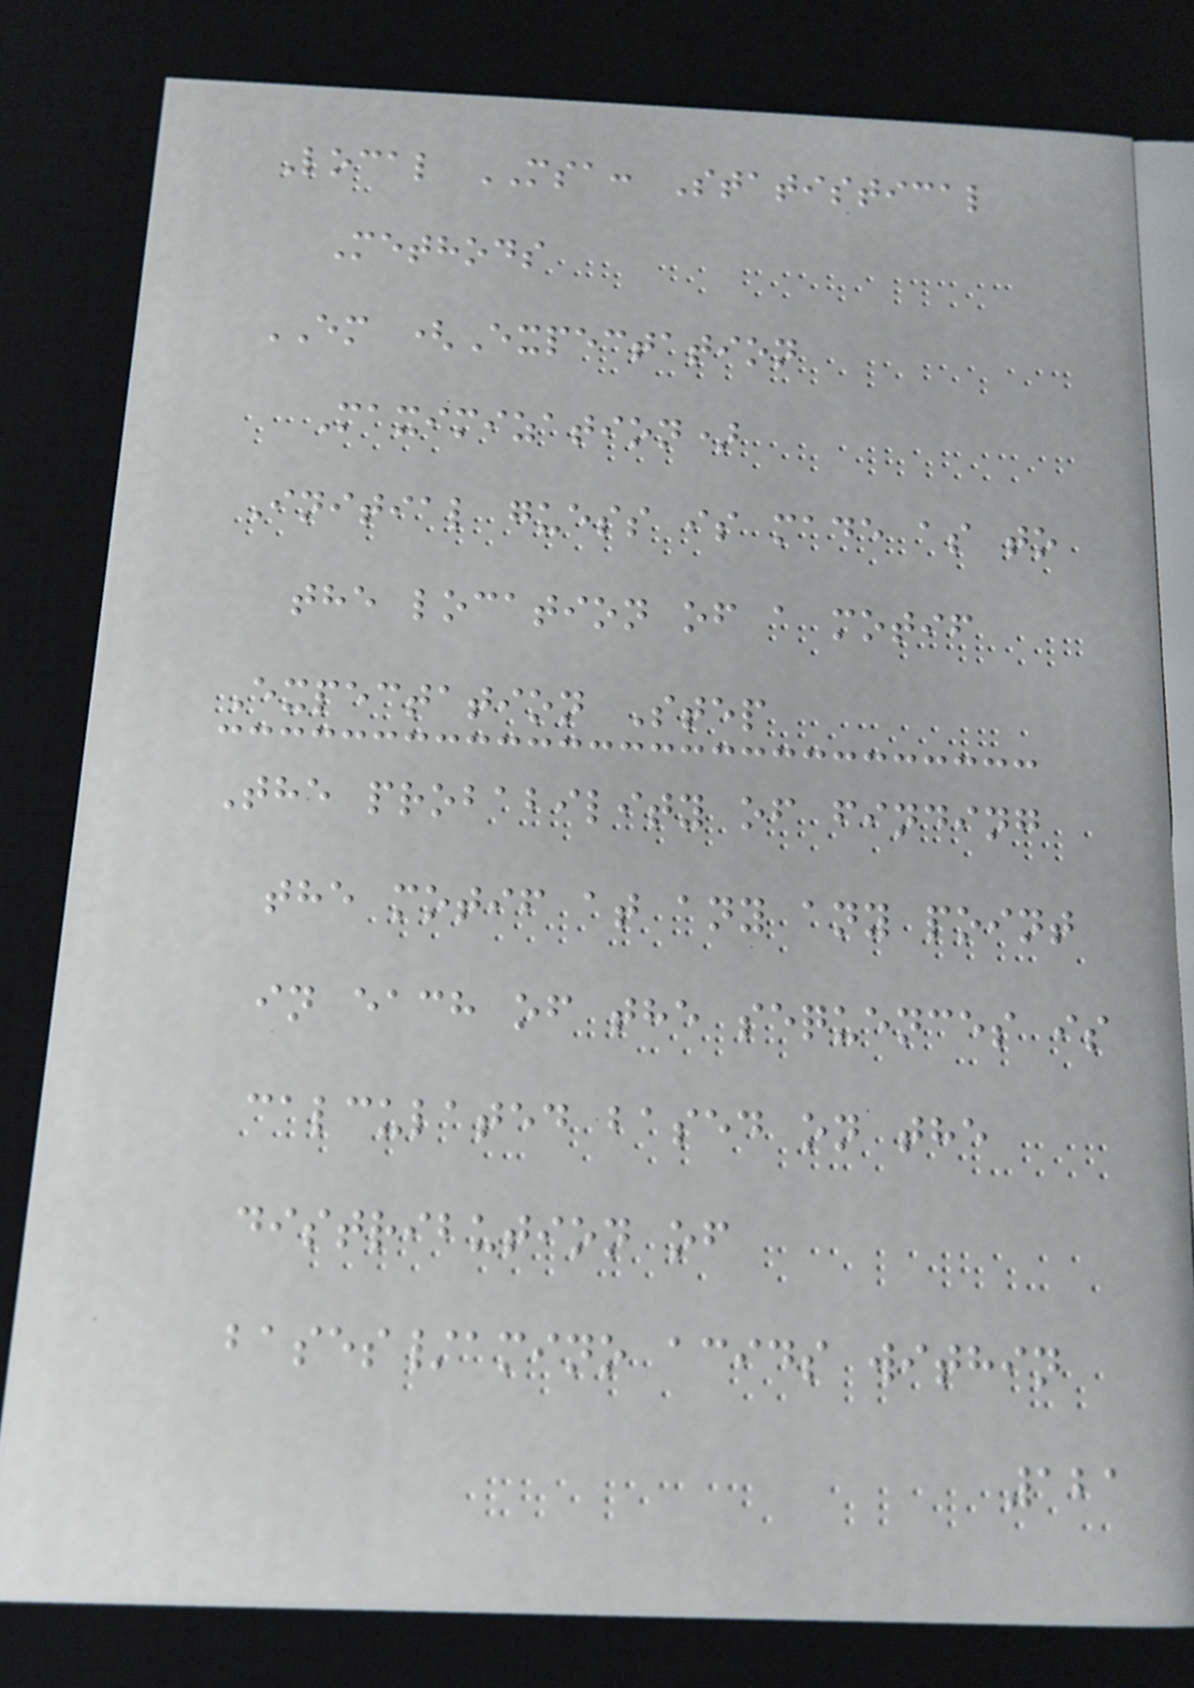Local MSA: Statistical
Methods
EM (Expectation
Maximization)
Initial guess is made as to
the location of a motif
Expectation Step
The probability of finding
the motif at any any point
in each of the sequences is
calculated based on the
distribution of
bases/amino acids within
121
